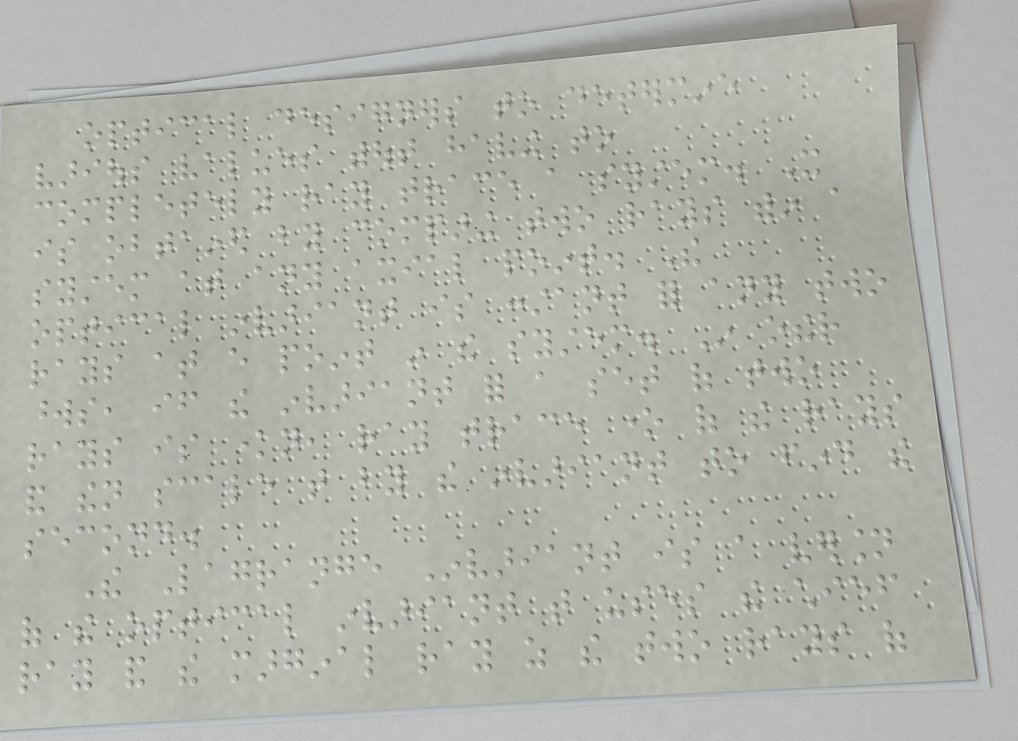optical designers to determine
various values without having to
completely ray trace a system. It
is obtained by comparing two rays within a
system at any axial point. The
optical invariant is constant for any two
rays at every point in the system. In other
words, if the invariant for a set of two
rays is known, ray trace one of the rays
and then scale that by the invariant to find the
second.
The Lagrange Invariant is a version
of the optical invariant that uses the chief
ray and the marginal ray as the two rays of
